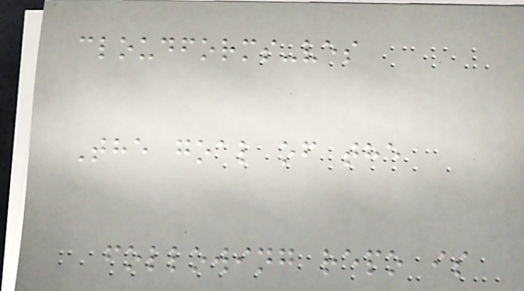cloudforms-ves
The goal of the
following repo is
